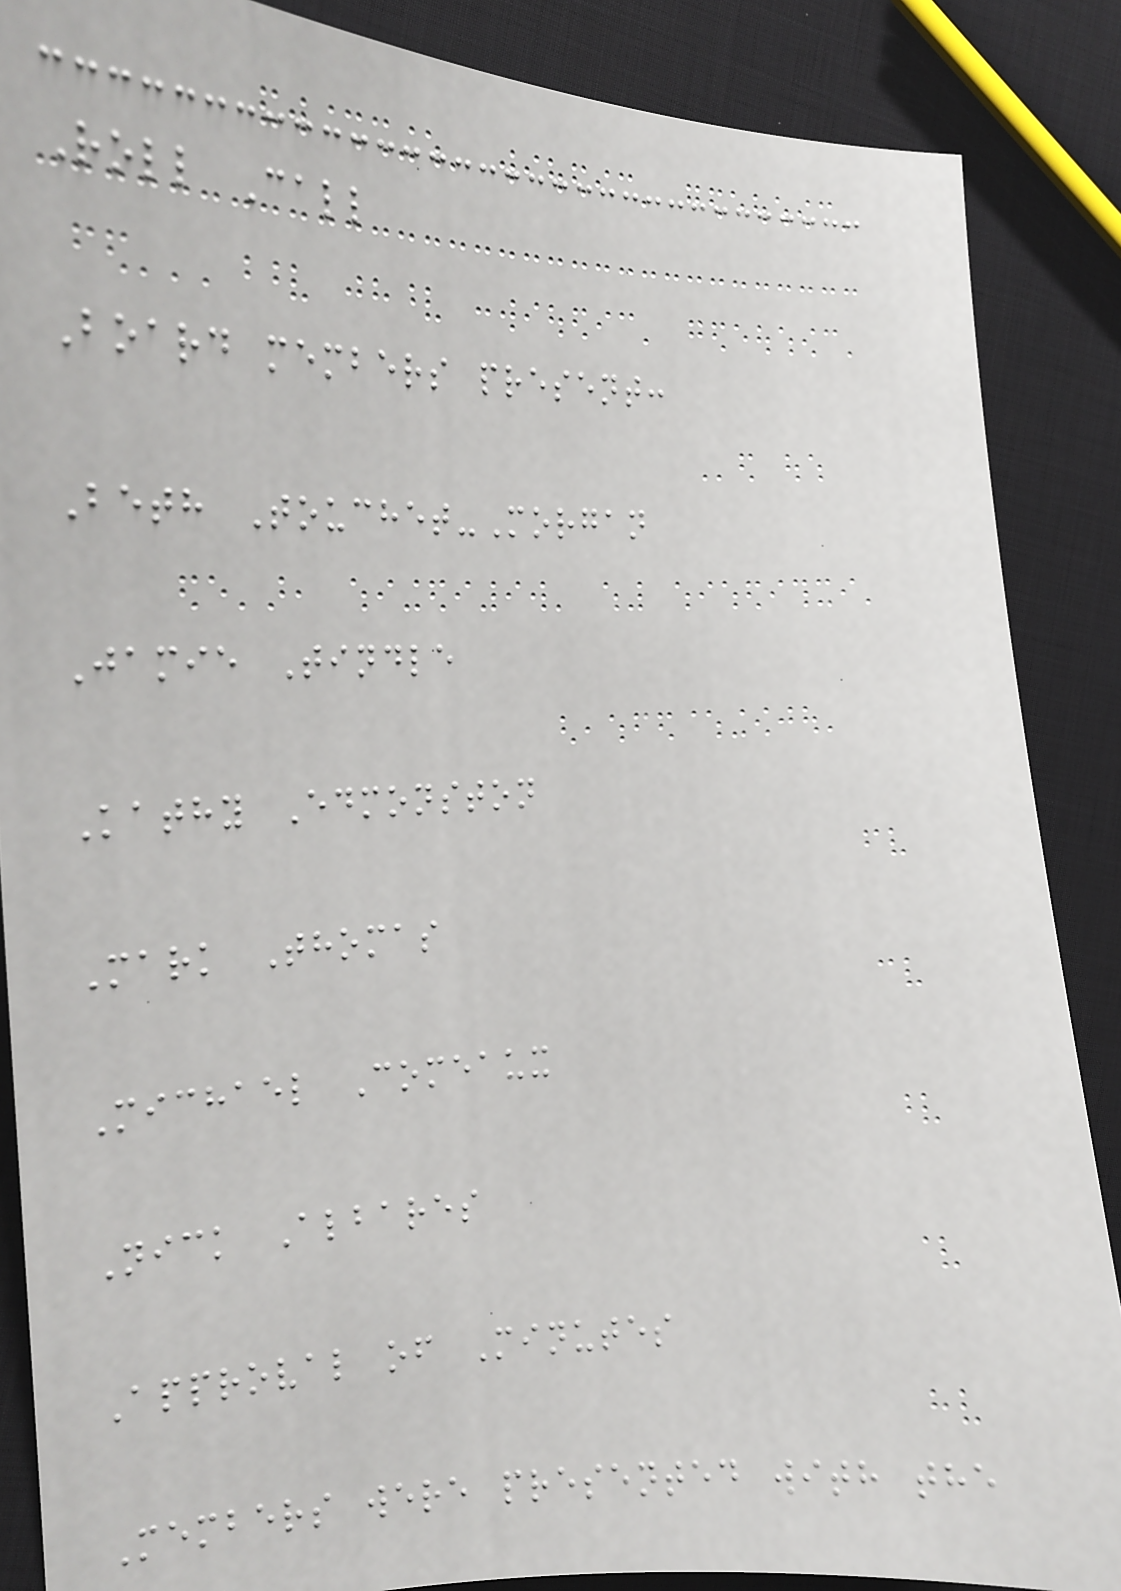Roll Call
Board members present:
Beth Touchet-Morgan
Jamie Tindle
Kathy Edmonston
Mark Thomas
Michael Comeaux
Nick Albares
Approval of Minutes
Members were presented with the
